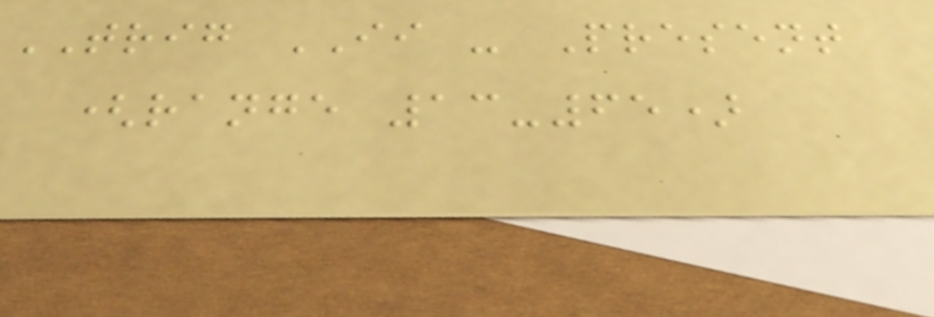TRIG II - Present
(range 13-65)
